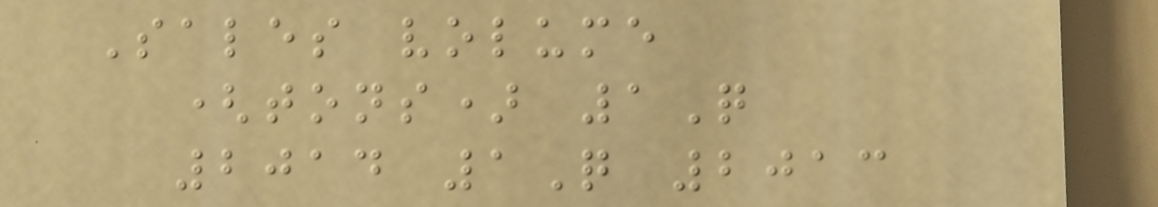Sales volume
(tons) 1Q
2014 1Q 2013
